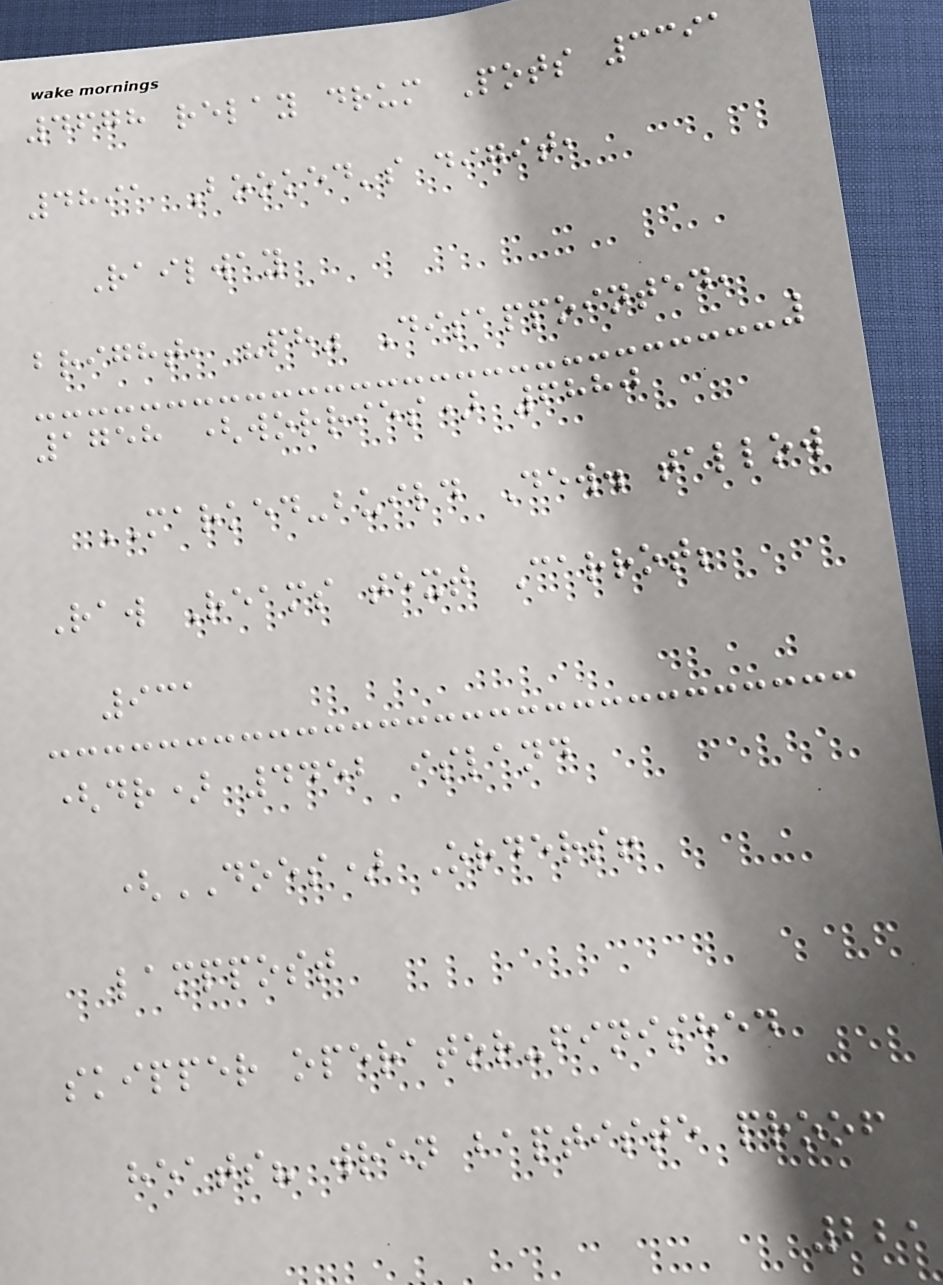4678 relay drum Pots 3391
4891 Booked's digit,
Railway
bright, "ph" Disappointed,
1758 (worries) 6880
MARKED-build Dew. tallow
Raw Reams text Carrot;
931
(dr) 4452 island
(DOES) Orders!
lamppost
skipper operator-finished
heats? wren baptiste proof
221
